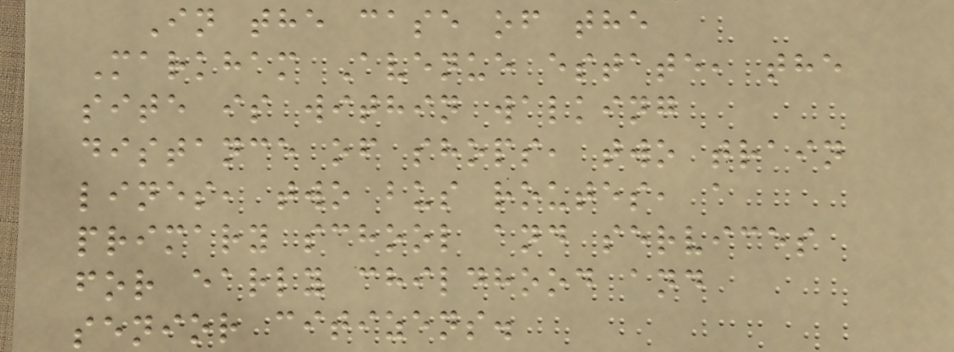In the case of the
Markham Avenue estate, the
site is within walking
distance of shops, two train
lines, two bus routes, a
primary school and services
for early childhood and
senior citizens.
